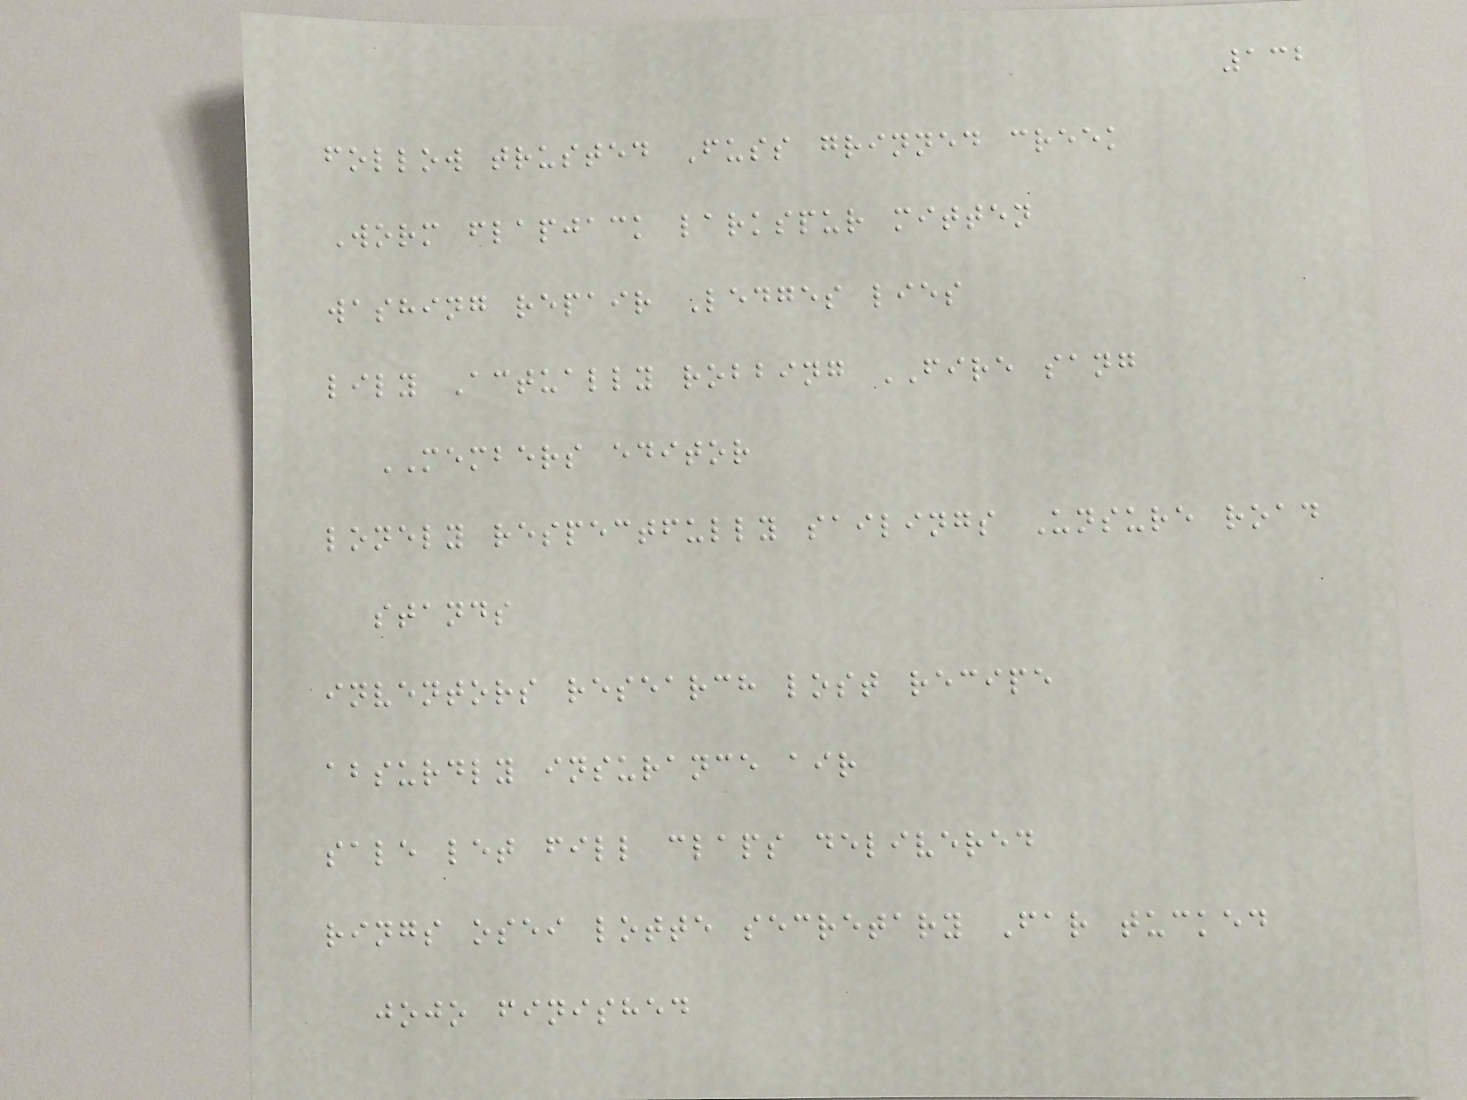132
follow trusted Fuss grinned creek
Worm flapjack larkspur mitten
washing repair Ledges lies
lily Actually robbing FIRE sang
MEMBERS editor
lonely respectfully sailings Unsure road
stands
inventors research lost recipe
absurdly insurance air
sale let fill claps delivered
rings osei lotte secretary Far tucked
jojo finished
